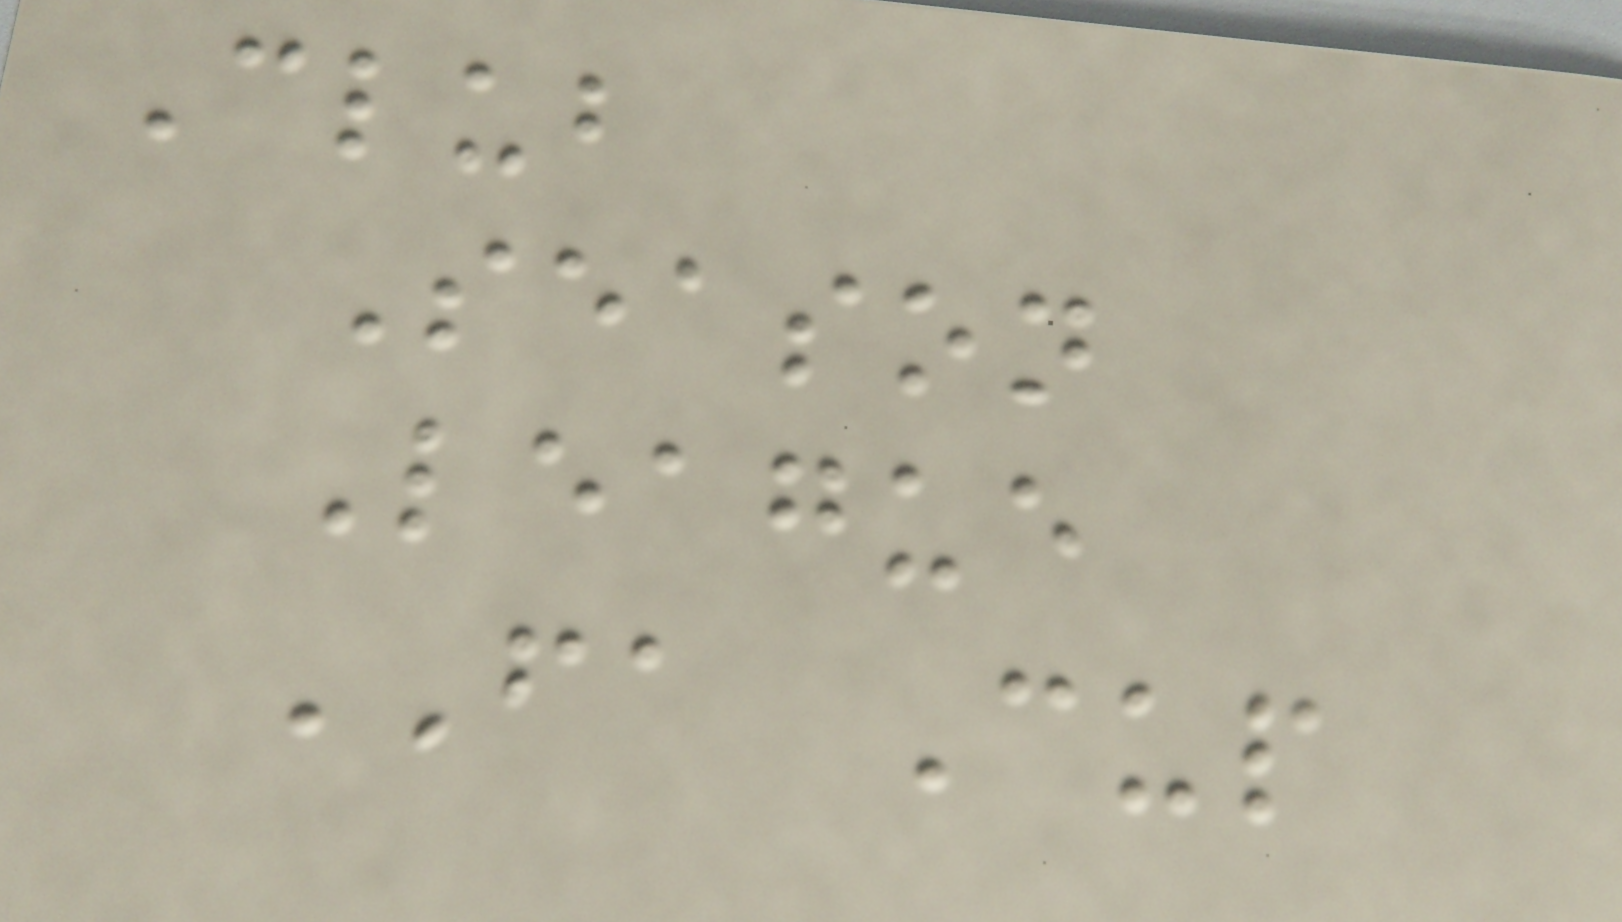Club
Season
League
FA Cup
